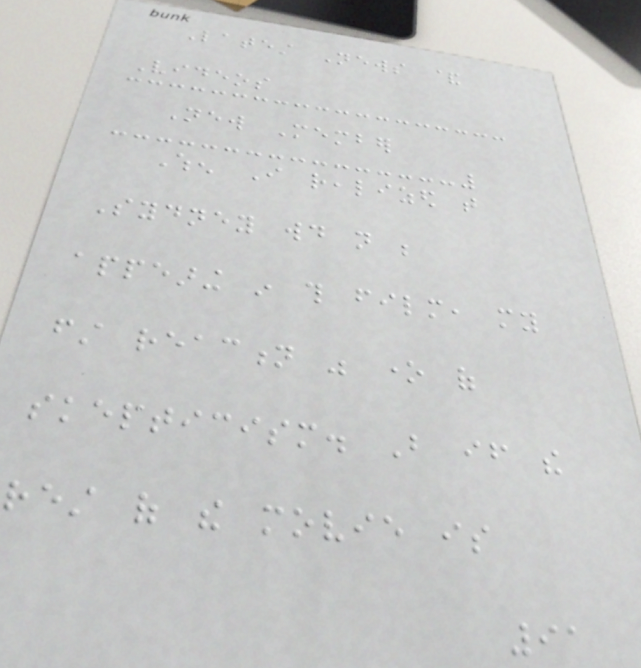Latest News &
Videos
New Member
When I realized that
Sydney would not be
appearing in this film, my
first reaction was one of
skepticism. But if the
rest of the movie is
91
